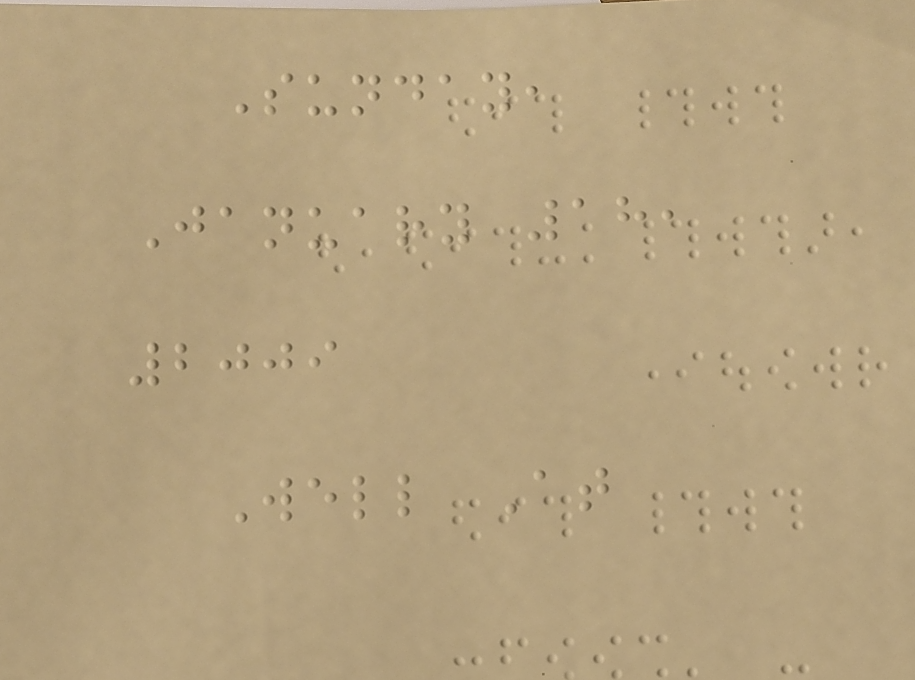Sunday,
January 18,
2009
Well At
